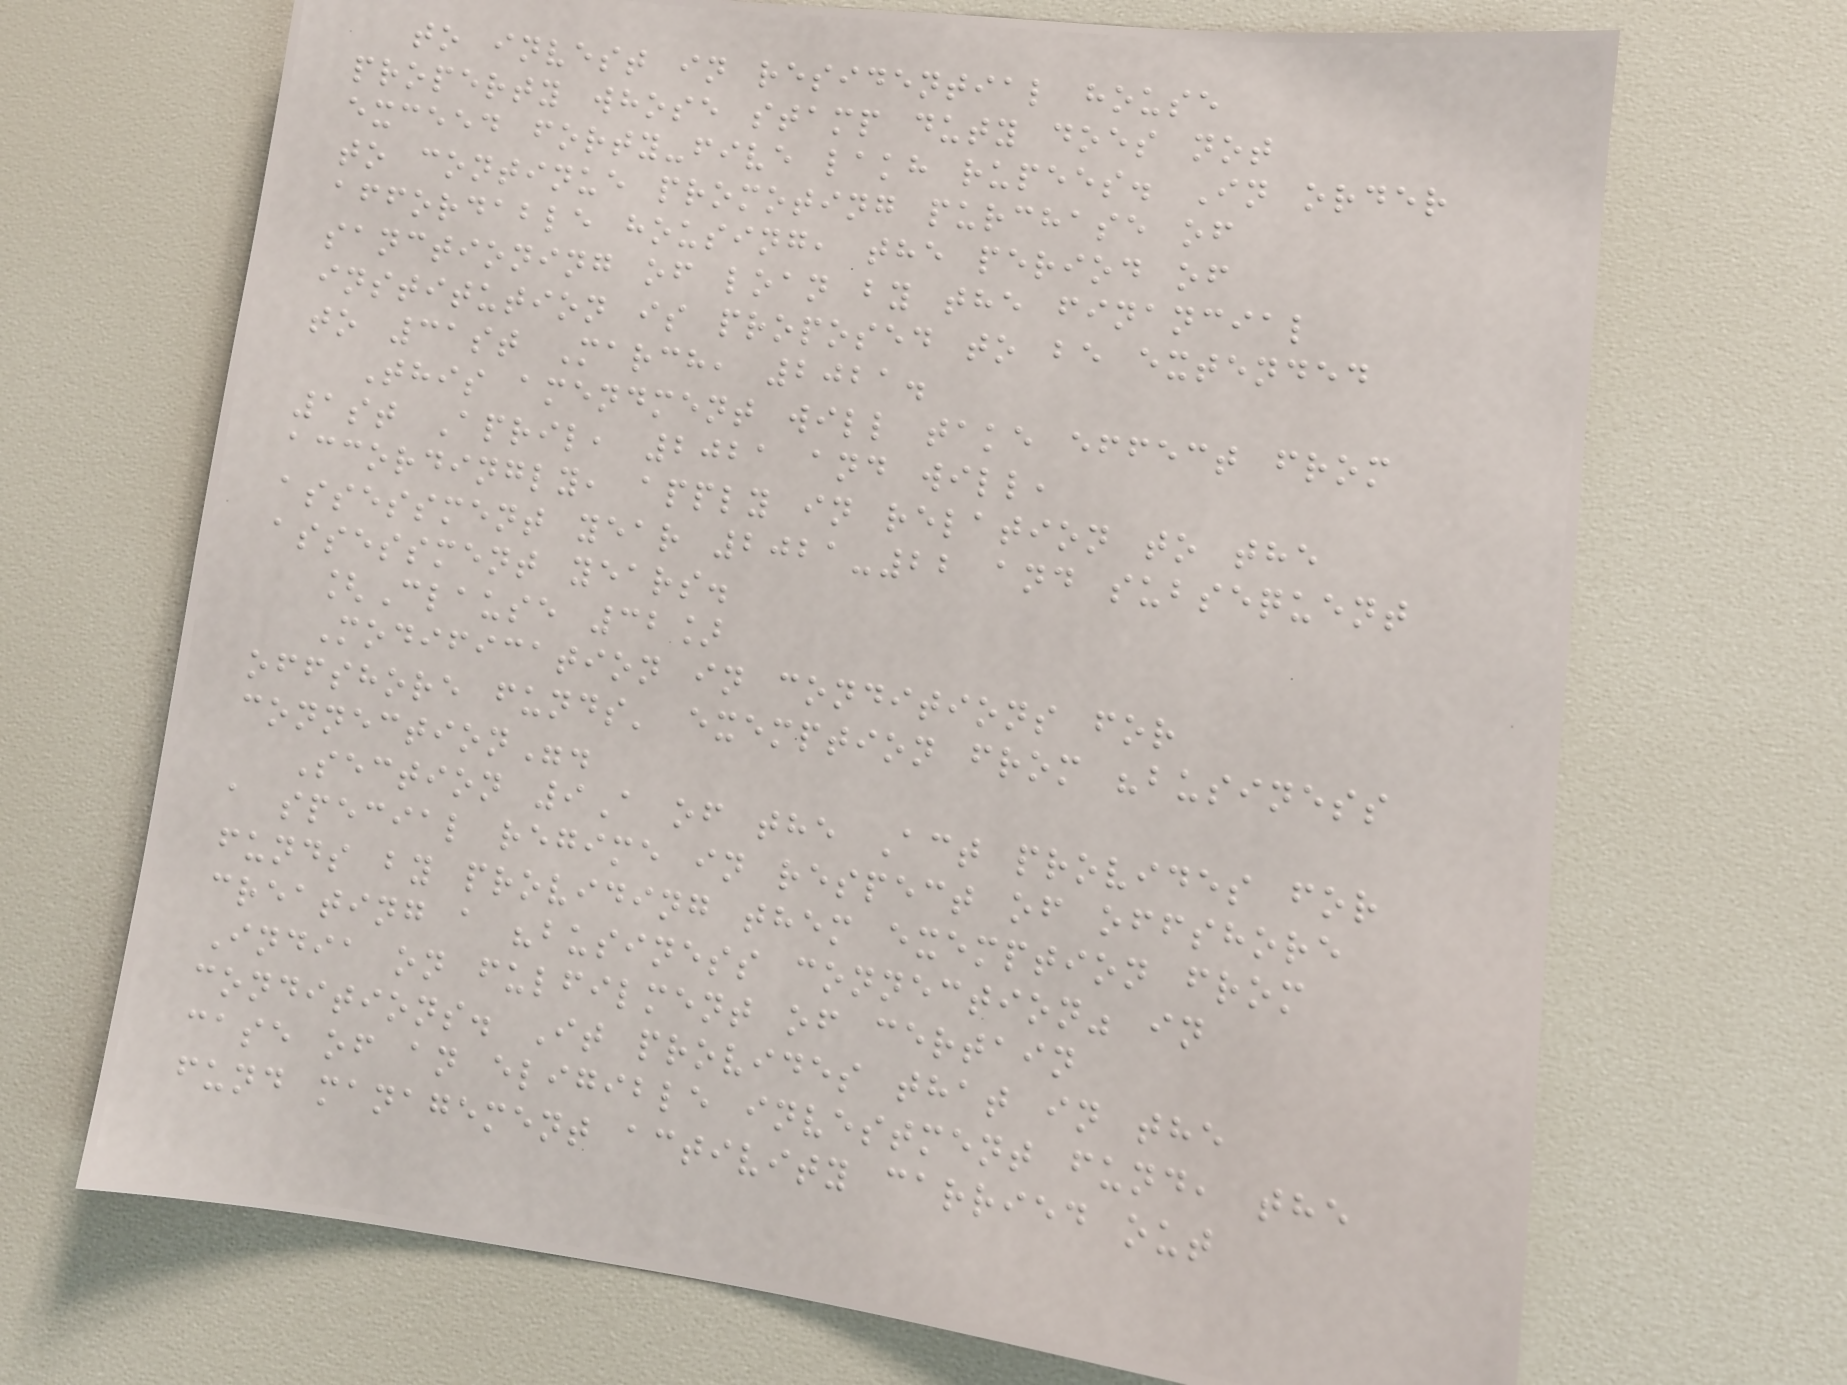to invest in residential house
property whose stamp duty does not
exceed forty-five lakh rupees. In order
to continue promoting purchase of
affordable housing, the period of
sanctioning of loan by the financial
institution is proposed to be extended
to 31st March, 2021.
This amendment will take effect from
1st April, 2021 and will,
accordingly, apply in relation to the
assessment year 2021-22 and subsequent
assessment years.
[Clause 32]
Modification in conditions for
offshore funds' exemption from "business
connection".
Section 9A of the Act provides for
a special regime in respect of offshore
funds by providing them exemption from
creating a "business connection" in
India on fulfilment of certain
conditions. It provides that in the
case of an eligible investment fund, the
fund management activity carried out
